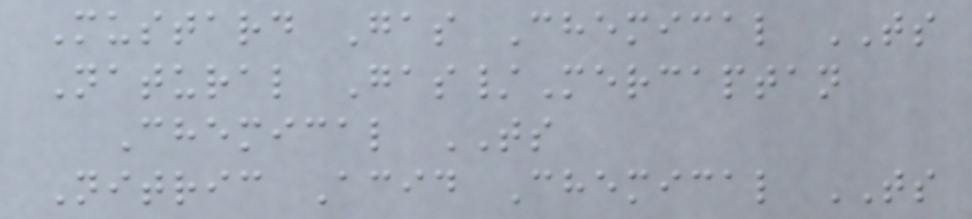Mustard Gas Chemical TS
Natural Gas/Mercaptan
Chemical TS
Nitric Acid Chemical TS
